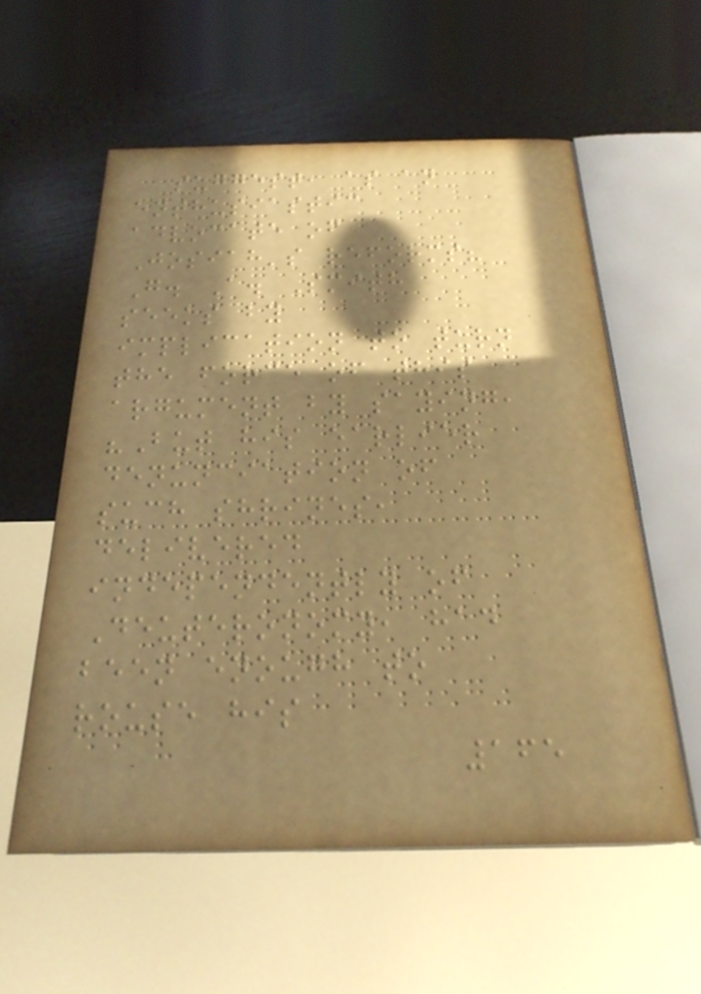suggest, as an
enthusiastic
advocate of
Josiah's reforms?
G. A. Smith
seeks by
implication to turn
the force of this
argument by saying,
"But his earlier
denunciation of
such shrines,
delivered
independently of
Deuteronomy, had
been enough to
rouse his
165
